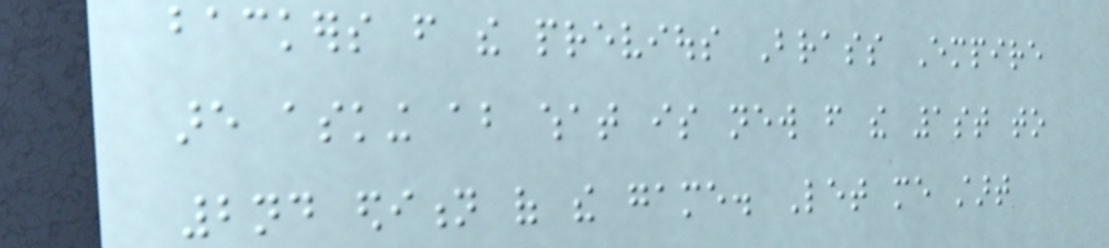backers from the previous Brass Empire
are asking about what is new from the 1st to
2nd edition of the game. Let me start
